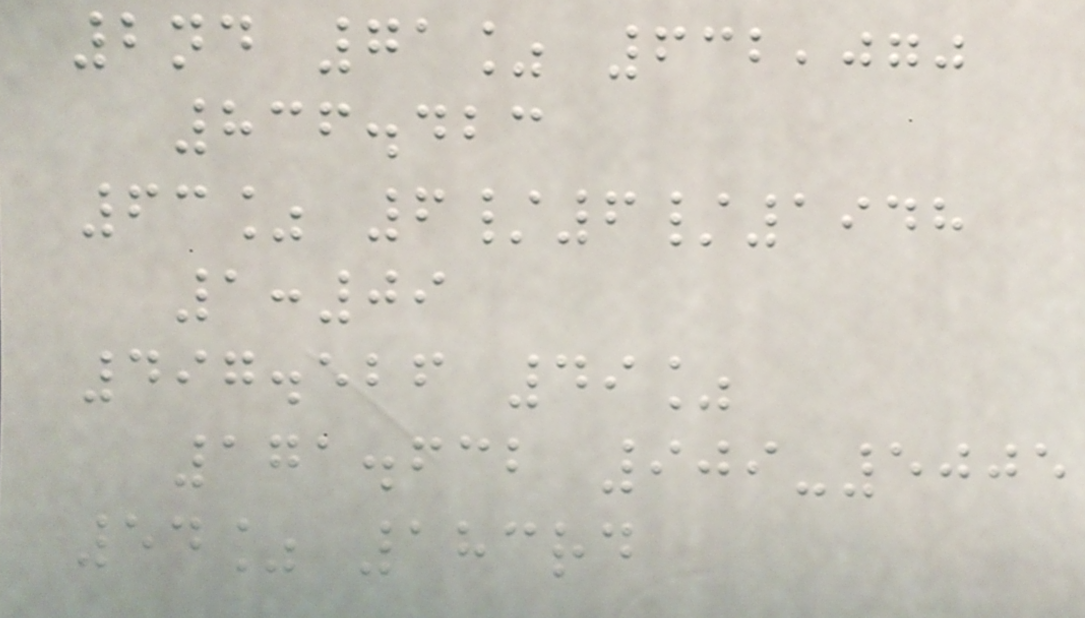2nd 71% 632,070
836.423
63% 6/6/1948
1:09
497.526 49%
171.632 909-5005
54% 183rd
